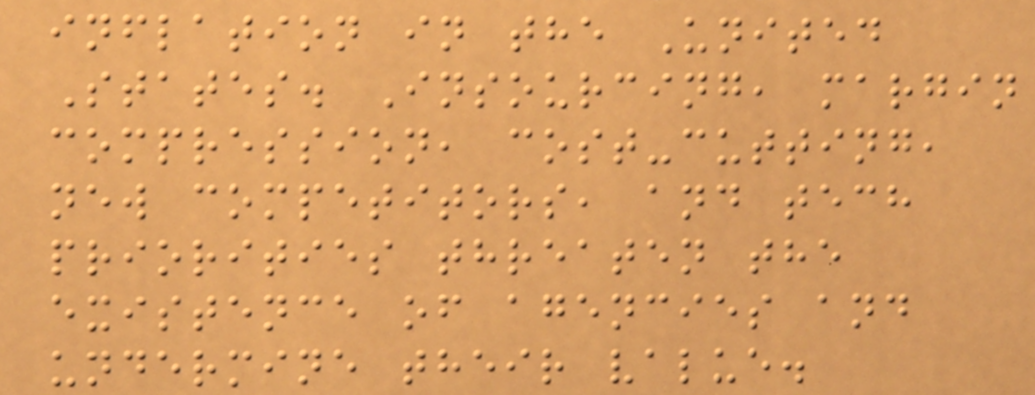inflation in the United
States. Insourcing, margin
compression, cost-cutting,
new competitors, and tech
priorities threaten the
existence of agencies and
undermine their value.
